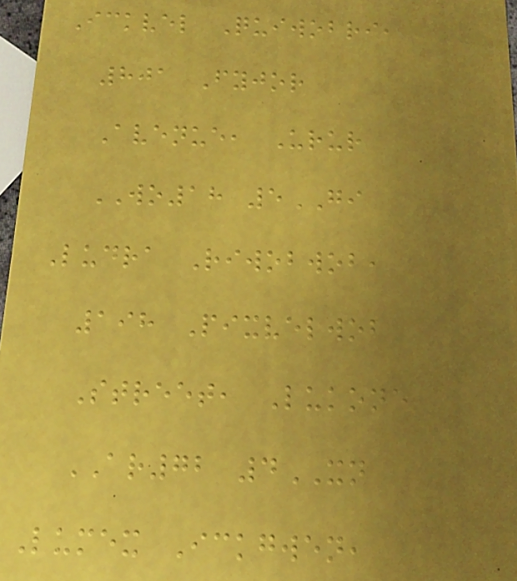Ickvel Quiwobri,
801 Fyjor
Avenue, Urur
WO18 5GI
Ludra Riwobwob,
198 Pixvelwob
Street, Lukone
AR72 4XN
Lumex Ickgwen,
